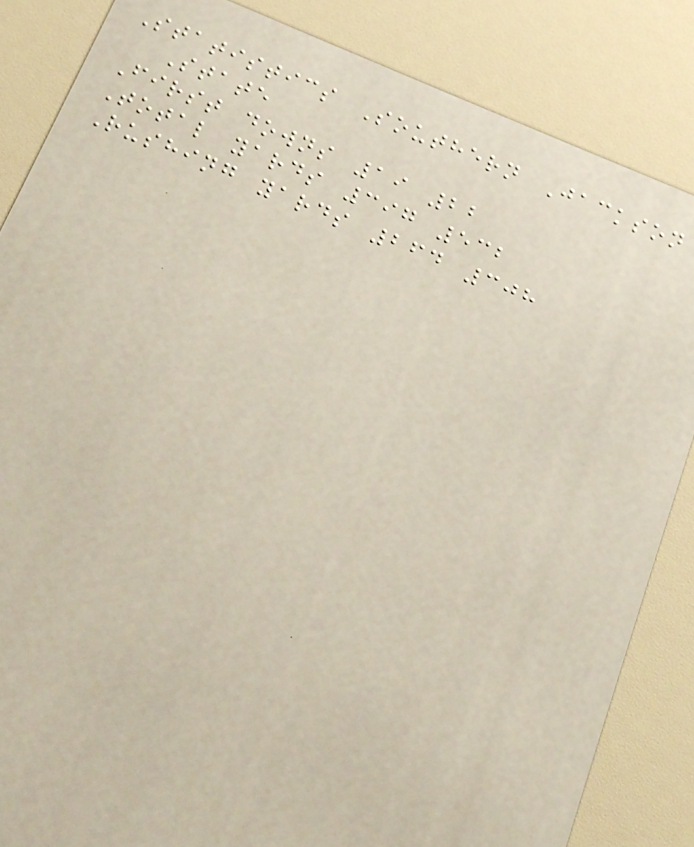Statistics Southern Jackson
State
First downs 19 22
Total yards 397 532
Rushing yards 264 308
